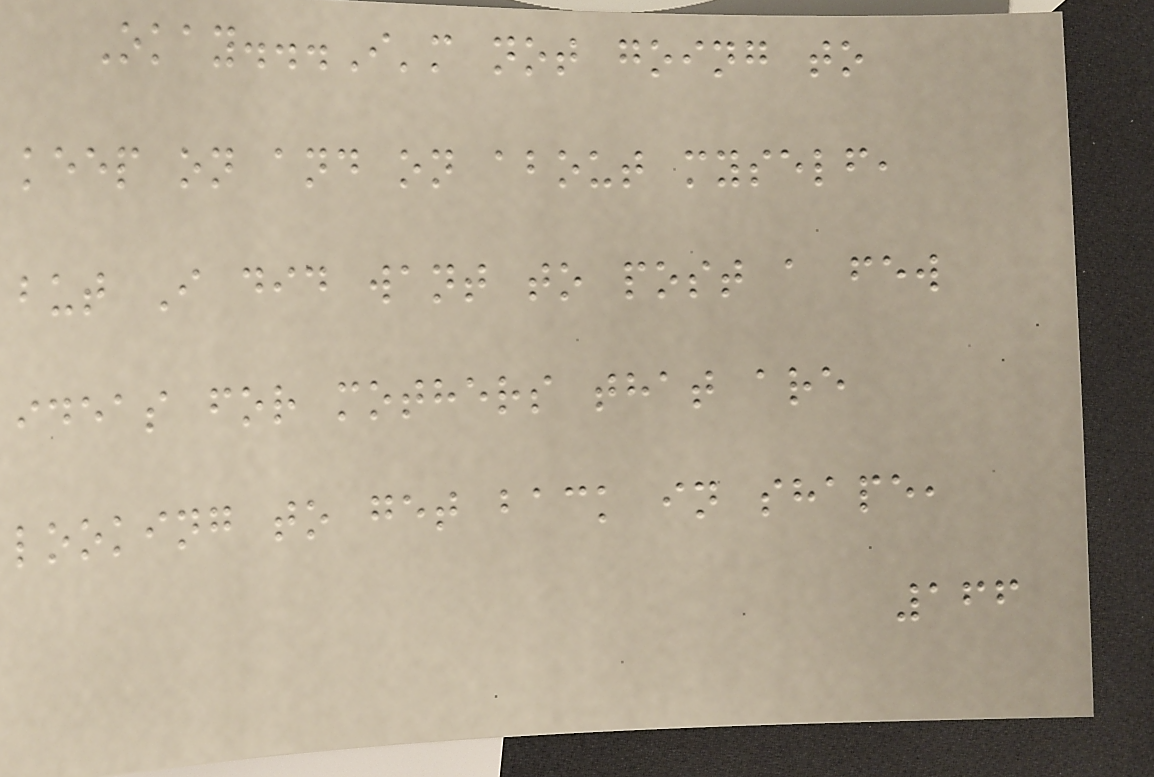Okay...I'm not going to
keep on and on about myself,
but I did want to post a few
ideas for mothers that are
looking to get back in shape,
166
